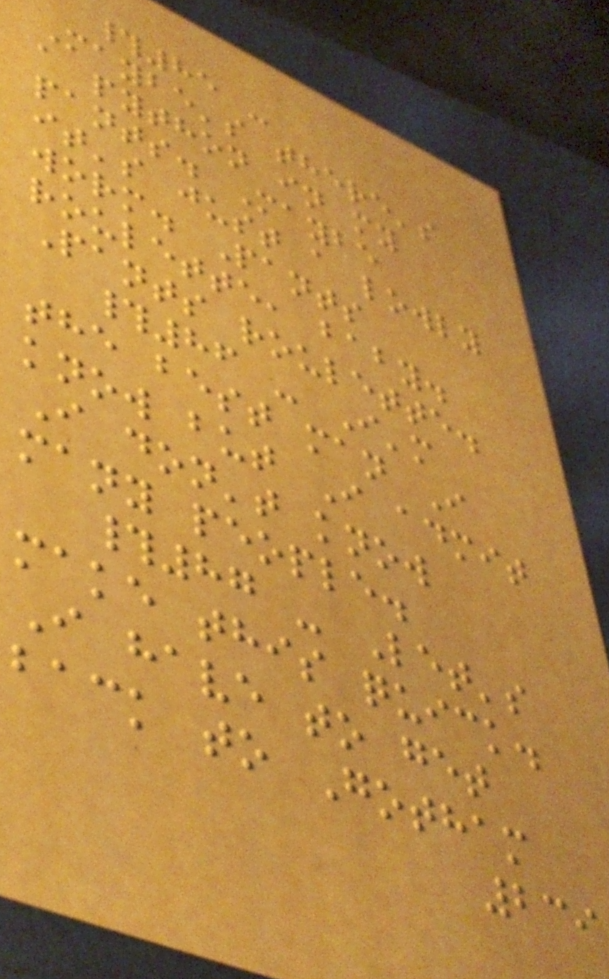#85 -
Maybe's there's
a python in my
pants. Maybe
it's just a lowly
worm. Pants
roulette, baby.
Pants roulette.
#86 - I'm
the best man I
know but I admit
I don't know
many people.
#87 - Let's
make this quick.
I have to get
back to Gotham
239
